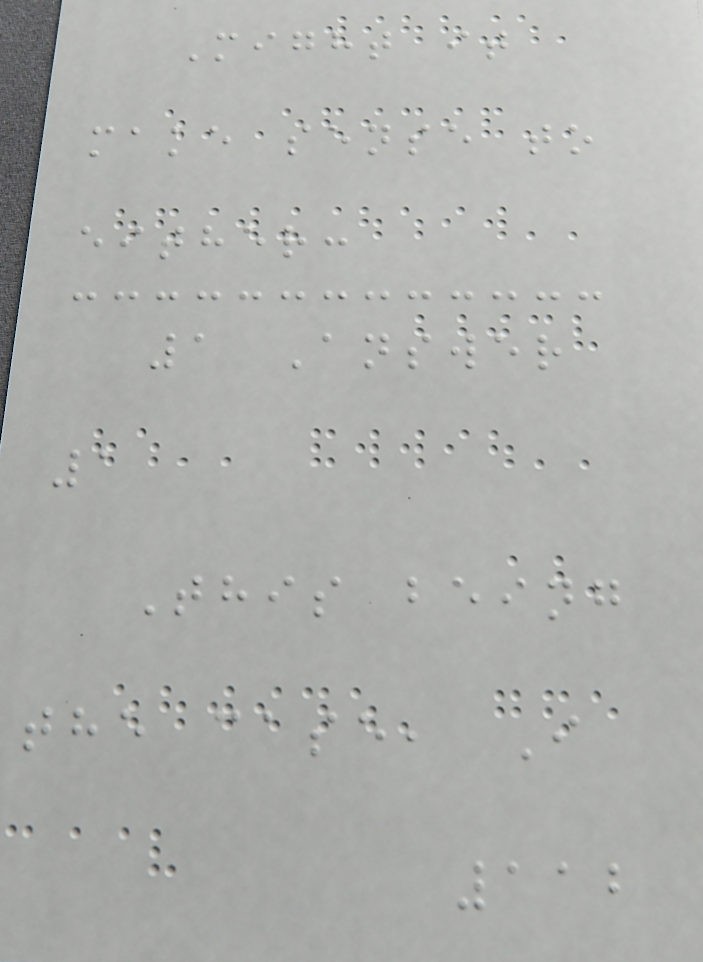Might it
make sense to
either:
1 Answer
1
This being
the case, I
112
